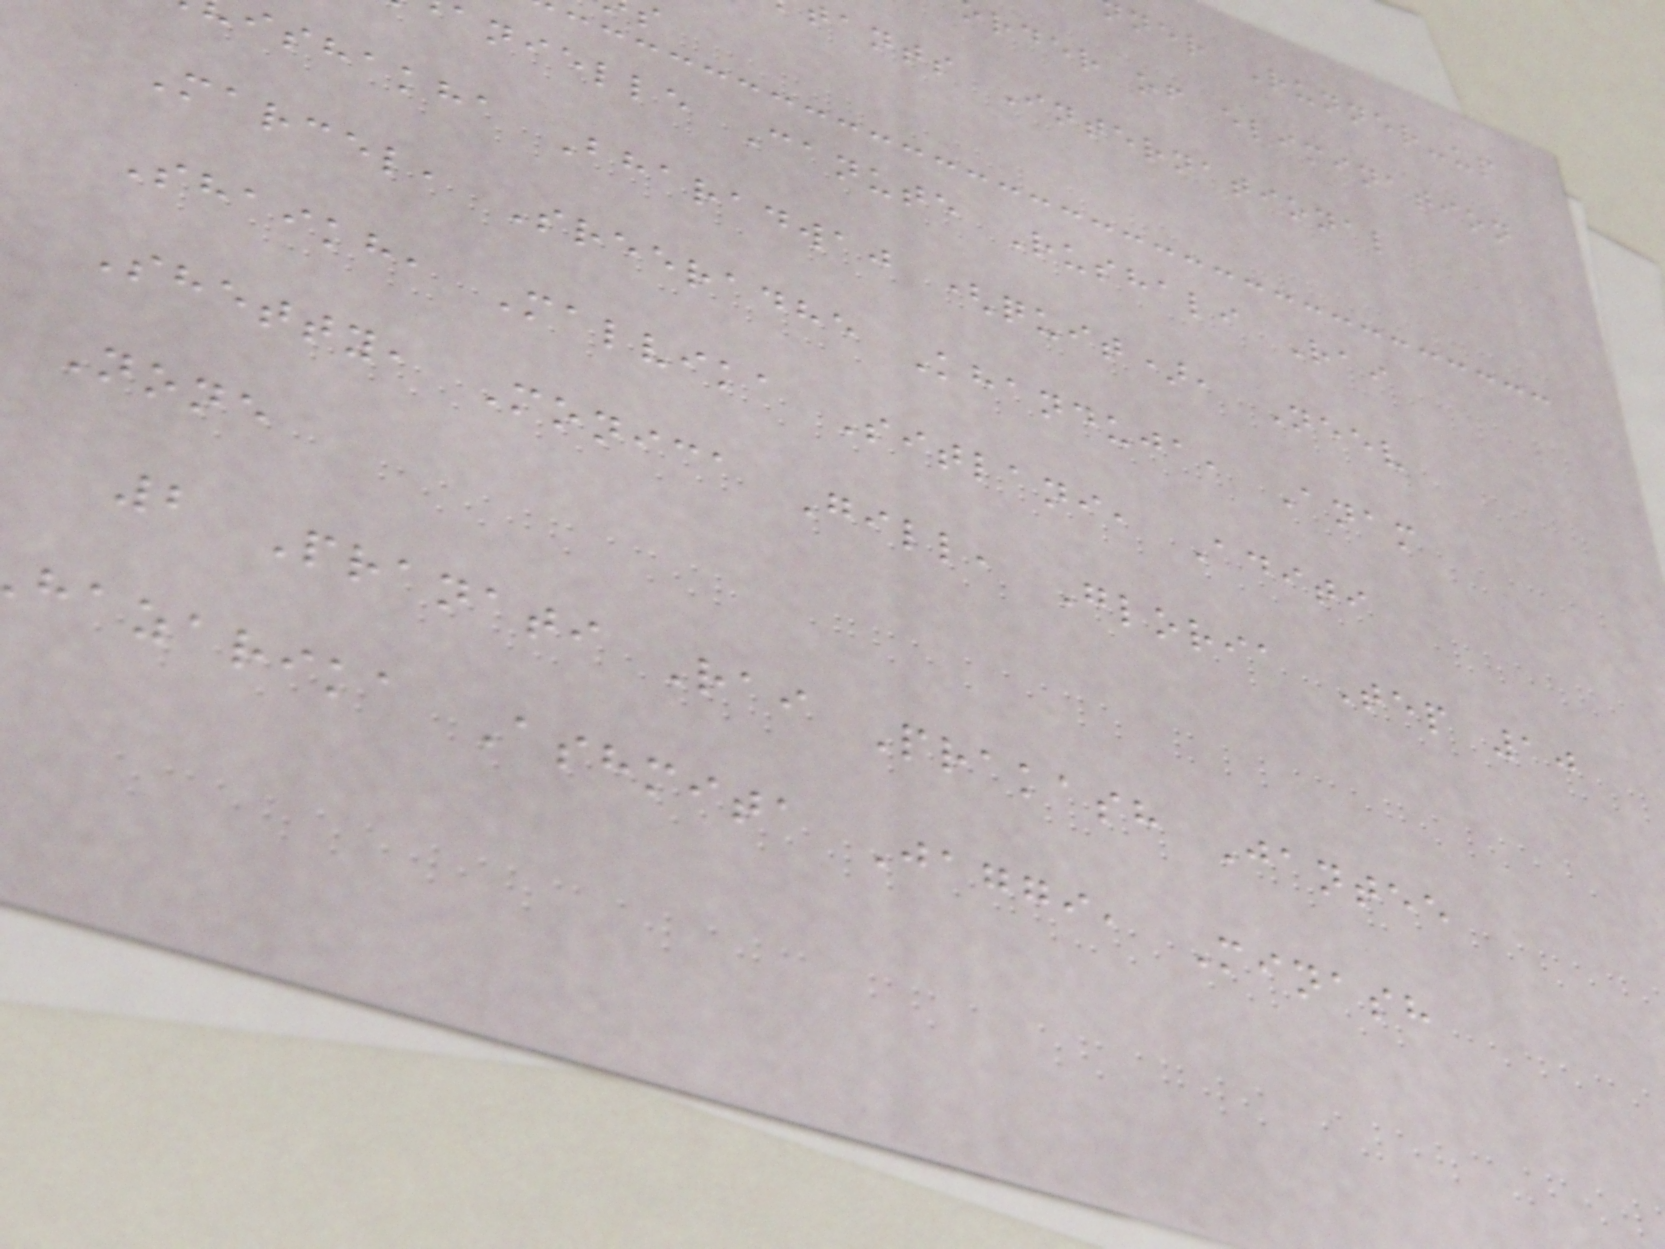ner Runner-up
rder of elimination
ants International
anielle Canute Rushali Rai
ishakha Bharadwaj (quit), Neev
Marcel, Sreeradhe Khanduja, Anam
Shaikh, Malvika Sitlani, Aditi
Shetty, Monica Gill, Gloria Tep 10
None
2 Pranati Rai Prakash Jantee
hazarika Ashmita Jaggi, Minash
